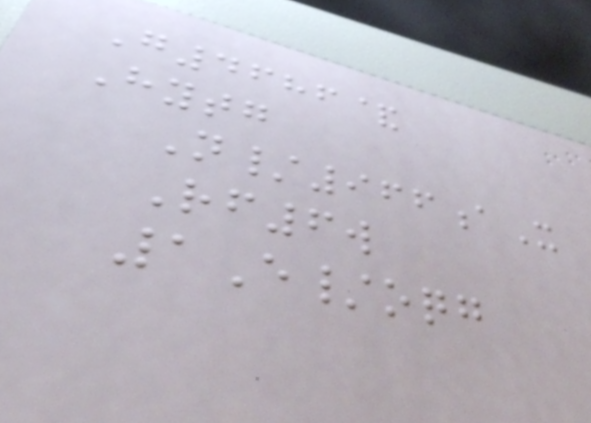G4686&
Hytg
N/966aX
Rf6w
1E/oqg
